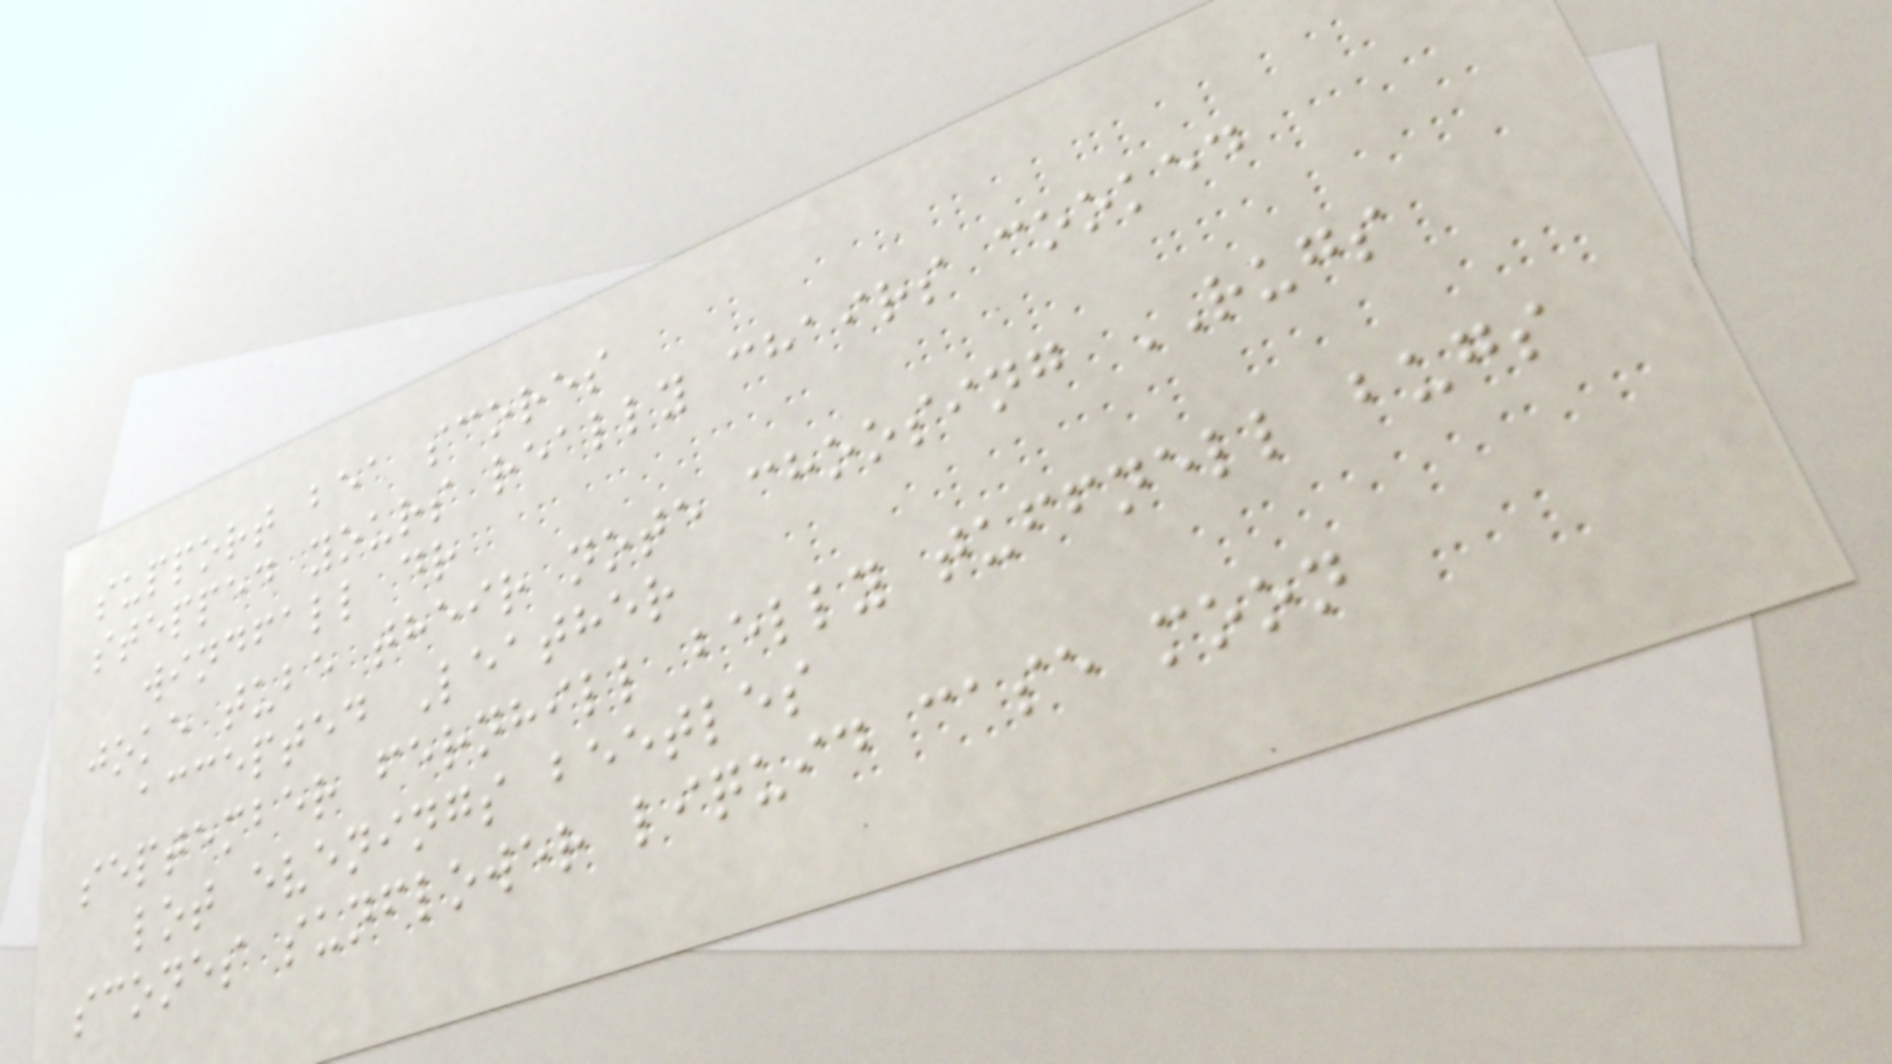support bea scores
stepped yours really chairs cooked
windfall dr
joke tube their note choosing RUGS
accepted Leather
september fernhill belly tuffnell bugs
lot evenings beetles
scones sunflower liquid case moon
